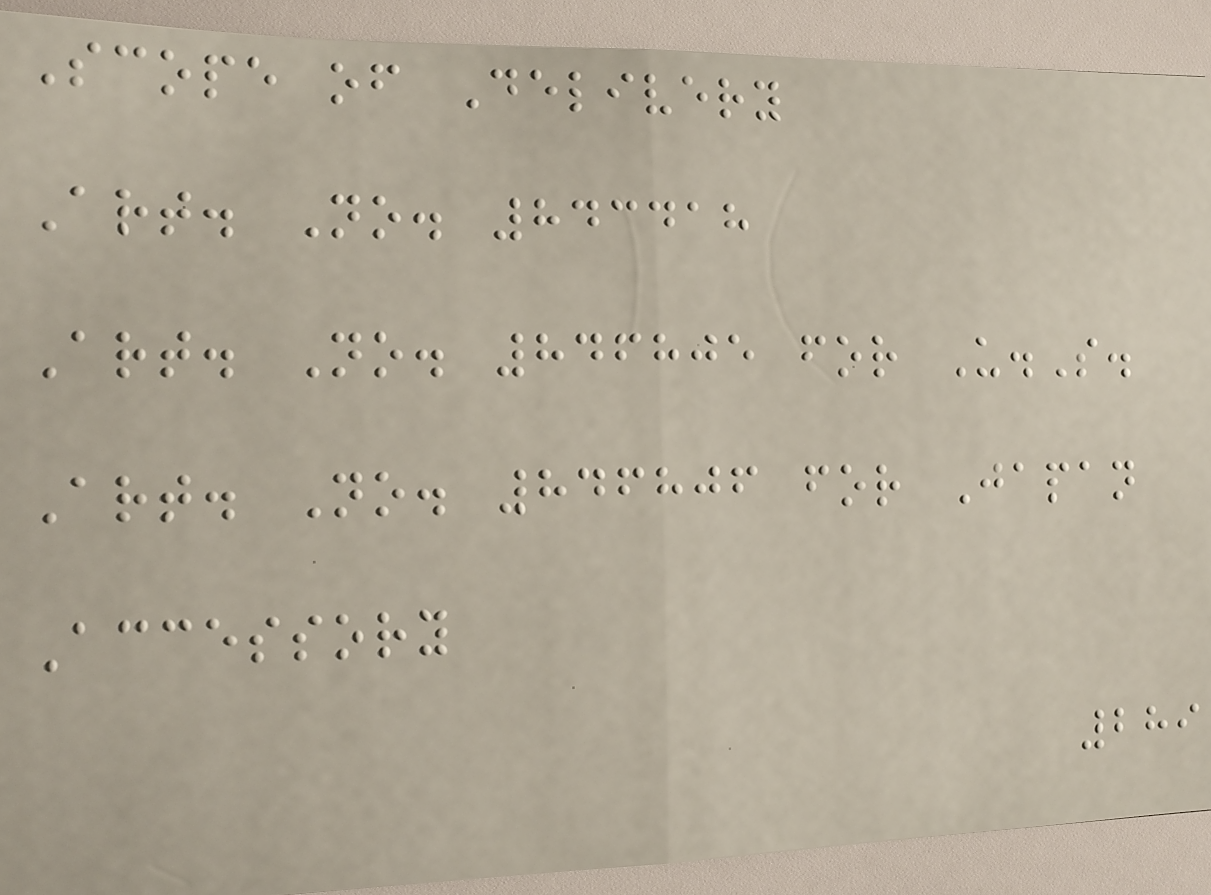Scope of Delivery
Art. No. 843418
Art. No. 846805 for U.S.
Art. No. 846806 for Japan
Accessory
289
